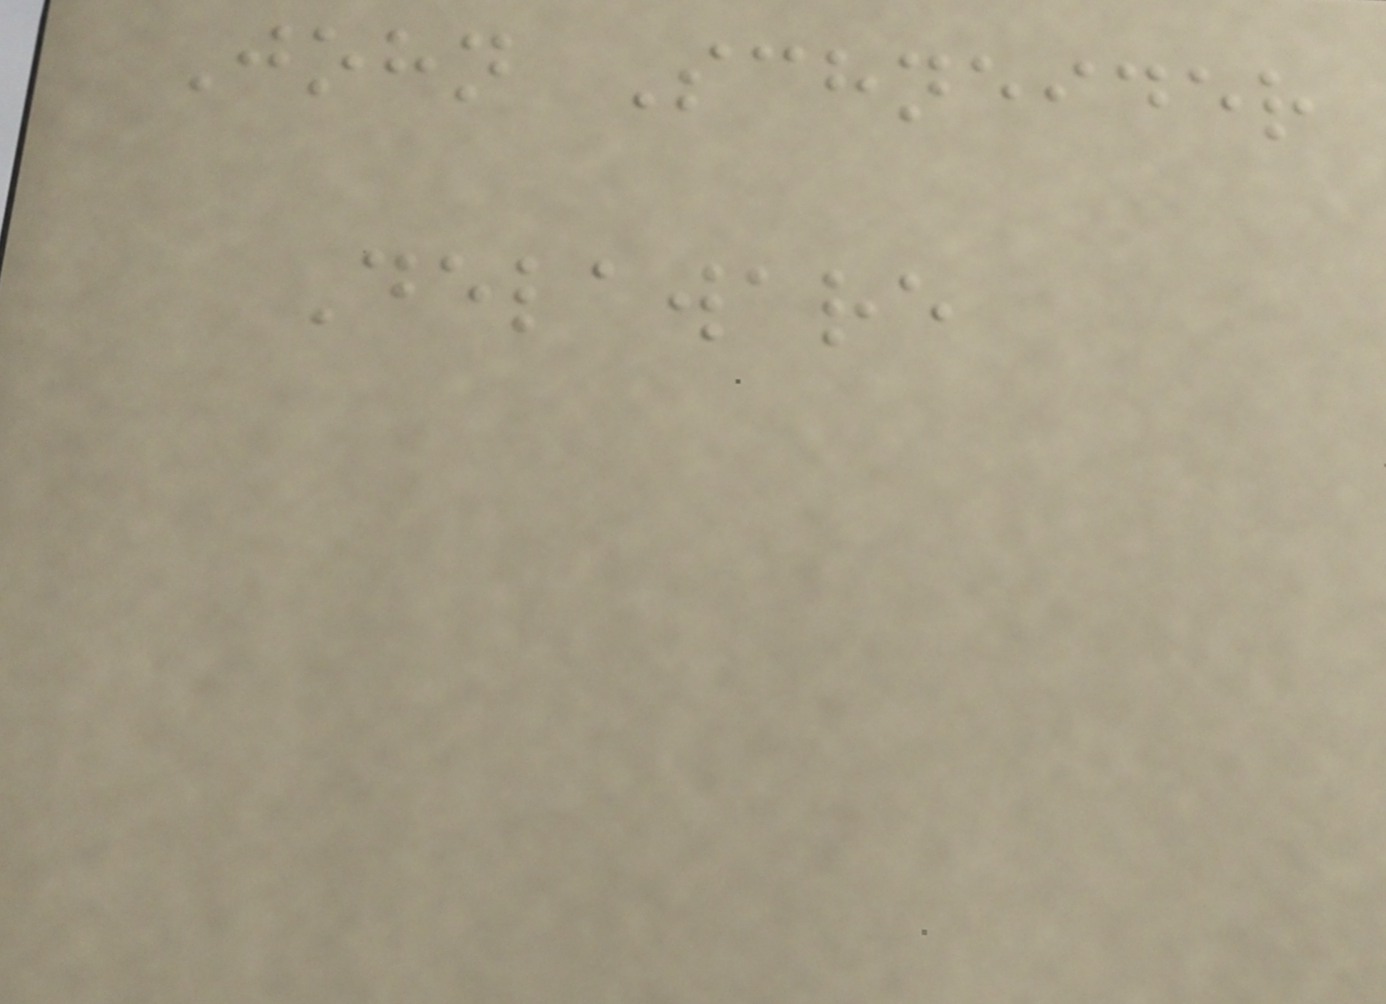John Schneider
Delaware
